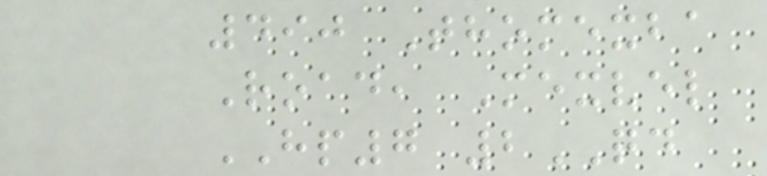490 Thomexba
Road, Mexvel
HP7 2QD
